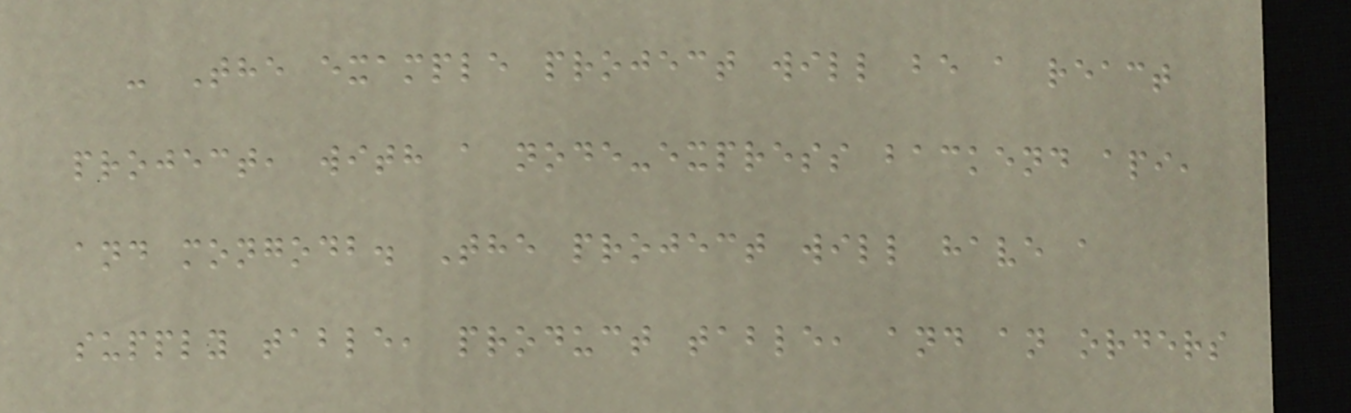- The example project will be a react
project, with a node-express backend api,
and mongodb. The project will have a
supply table, product table, and an orders
